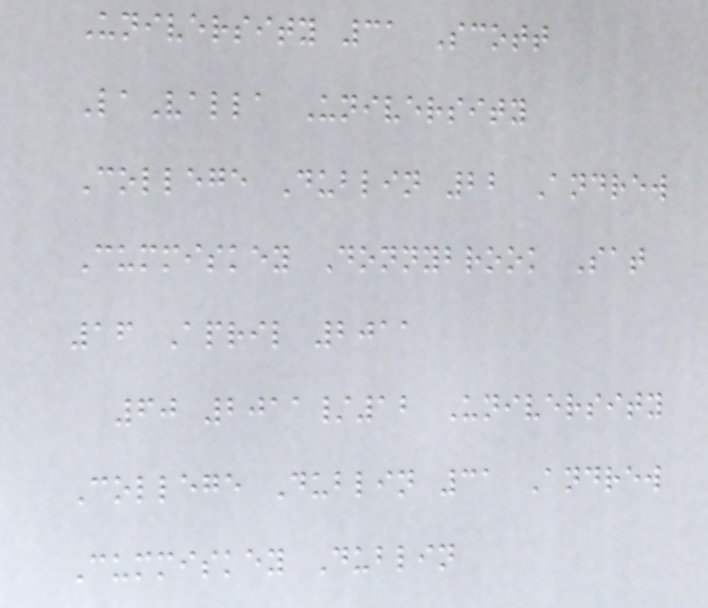University 31 Scott
LaValla University
College Dublin 22 Andrew
Cummiskey Donnybrook Sat
16 April 2011
60 2011/12 University
College Dublin 31 Andrew
Cummiskey Dublin
